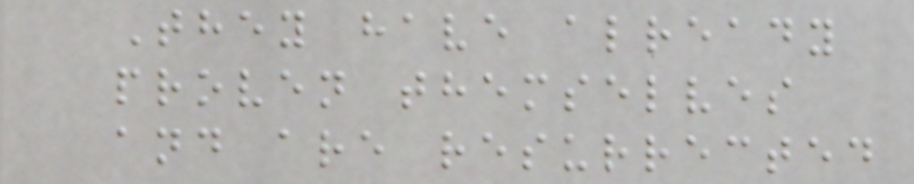They have already
proven themselves
and are resurrected
